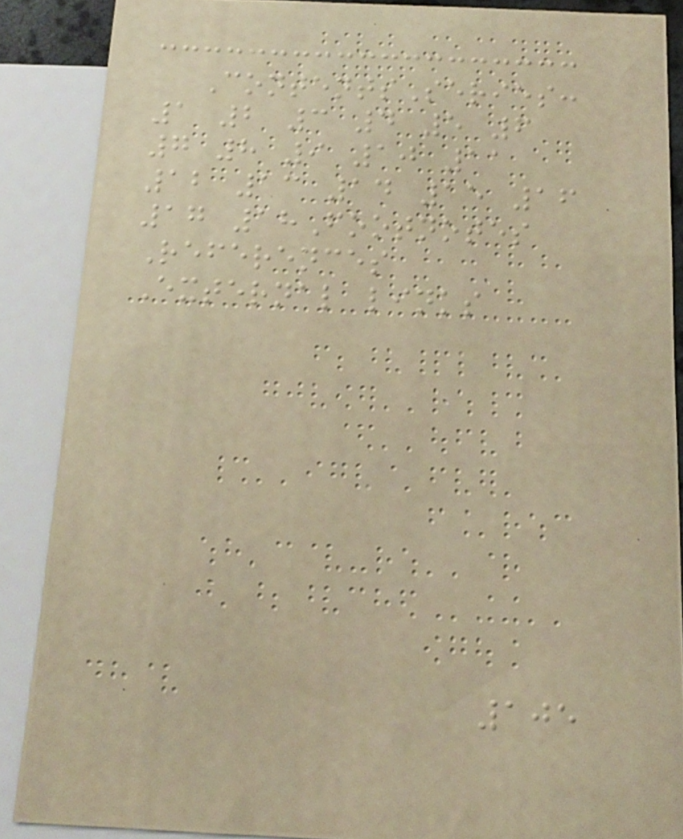ContentsSeries:
1 2 3 4 5 6
7 8 9 10 11
12 13 14 15 16
17 18Footnotes
References
External links
105
